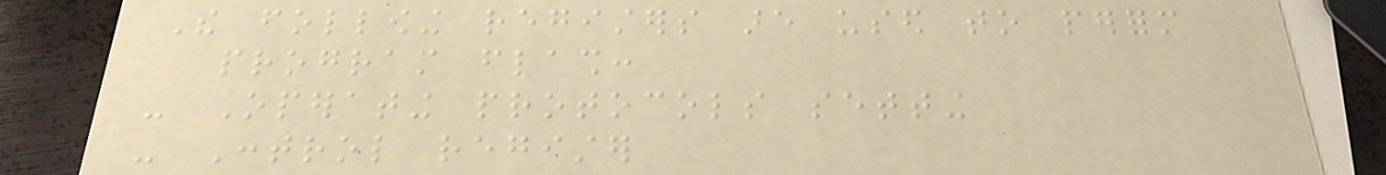The following registers are used to perform
program flash:
- Operating protocols setting
- Control register
